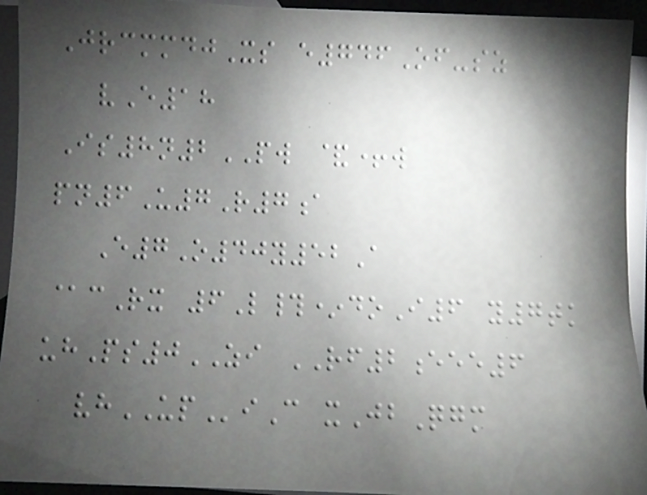JrcmmdjXs e746Of-sz
vE18
Is8n2PW &+w
pn6U7R7a
E7O40y52A
@cRx 6L#*doI6 y7tk
uhPs0ZI RF2eee6
vhUPiC xJbQgm
